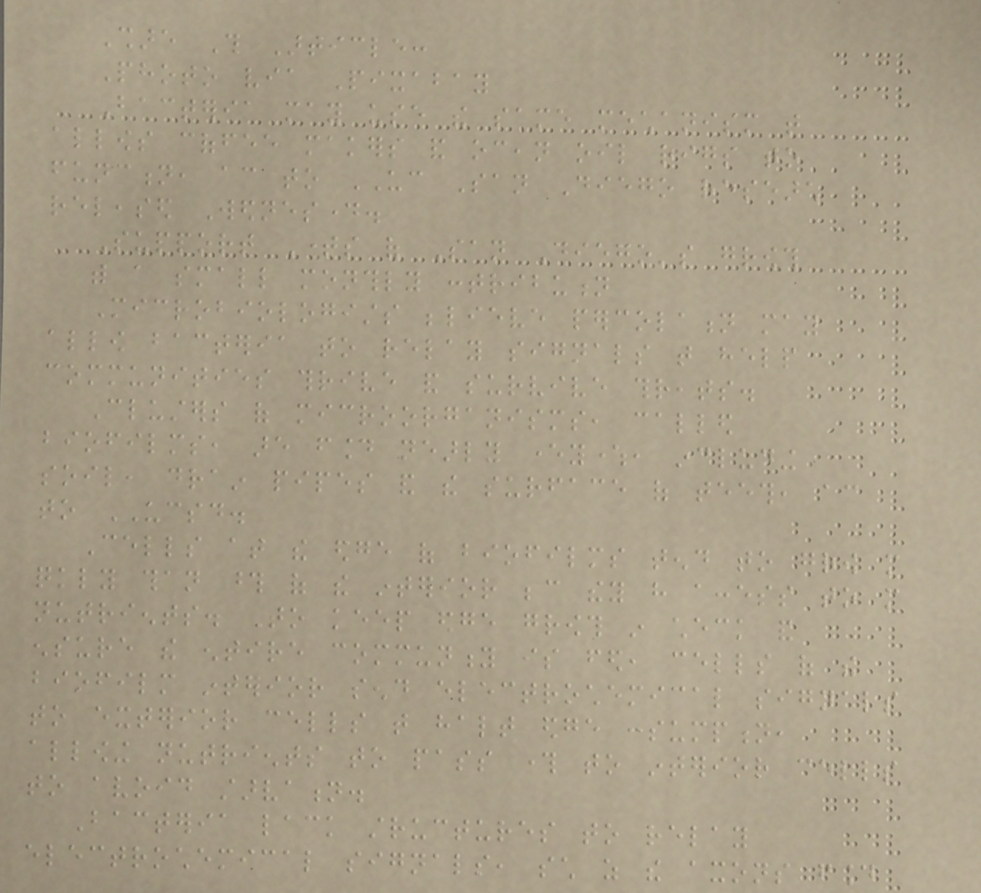Share This Article:
Photo via Pixabay
Bacteria may use the same mechanism that
allows coffee makers and ocean oil rigs to
function, according to UC San Diego research
released Wednesday.
Support Times of San Diego's growth
with a small monthly contribution
Microbiologists believe percolation may
allow bacteria to relay signals that help
communities thrive and survive threats.
Clusters of microorganisms, called
biofilms, are found nearly everywhere, including
soil, drain pipes and the surface of teeth, according
to UCSD.
Cells at the edge of biofilms tend to grow more
quickly than those of the interior because they have access to more
nutrients. To keep edge growth in check and
ensure the entire community is fed, cells of the
biofilm interior send electrochemical signals
to exterior cells that halt edge consumption,
allowing nutrients to pass through to interior cells
to avoid starvation.
Bacteria lack structures to relay
electrochemical signals, such as the axons found
